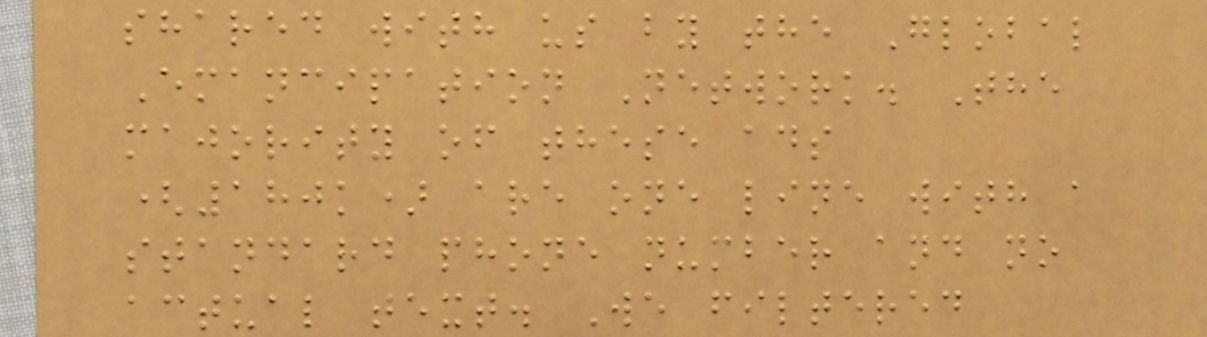shared with us by the Global
Emancipation Network. The
majority of these ads
(180k) are one line with a
standard phone number and no
actual text. We filtered
